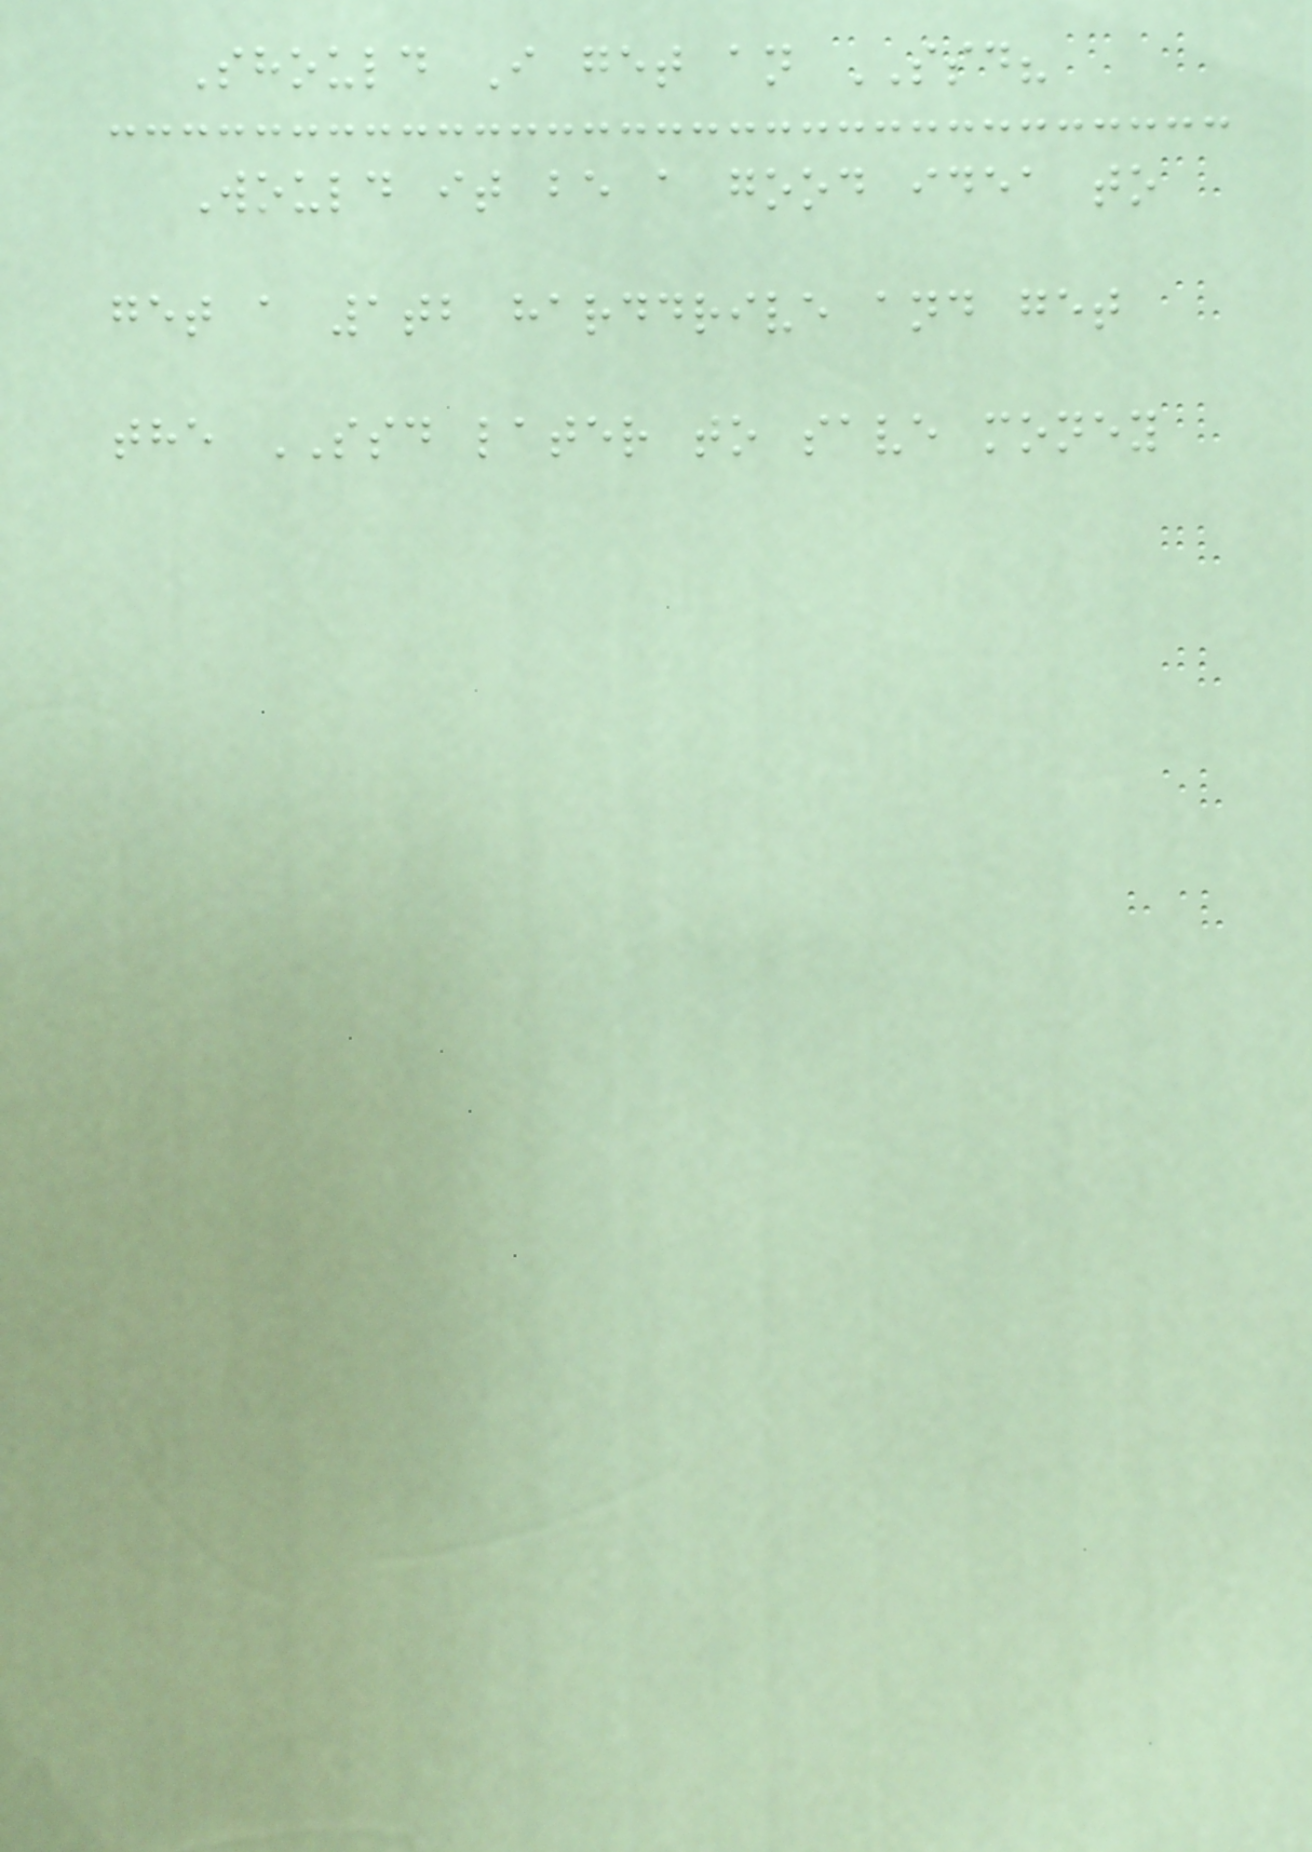Should I get an SSD?
Would it be a good idea to
get a 1tb harddrive and get
the SSD later to save money
